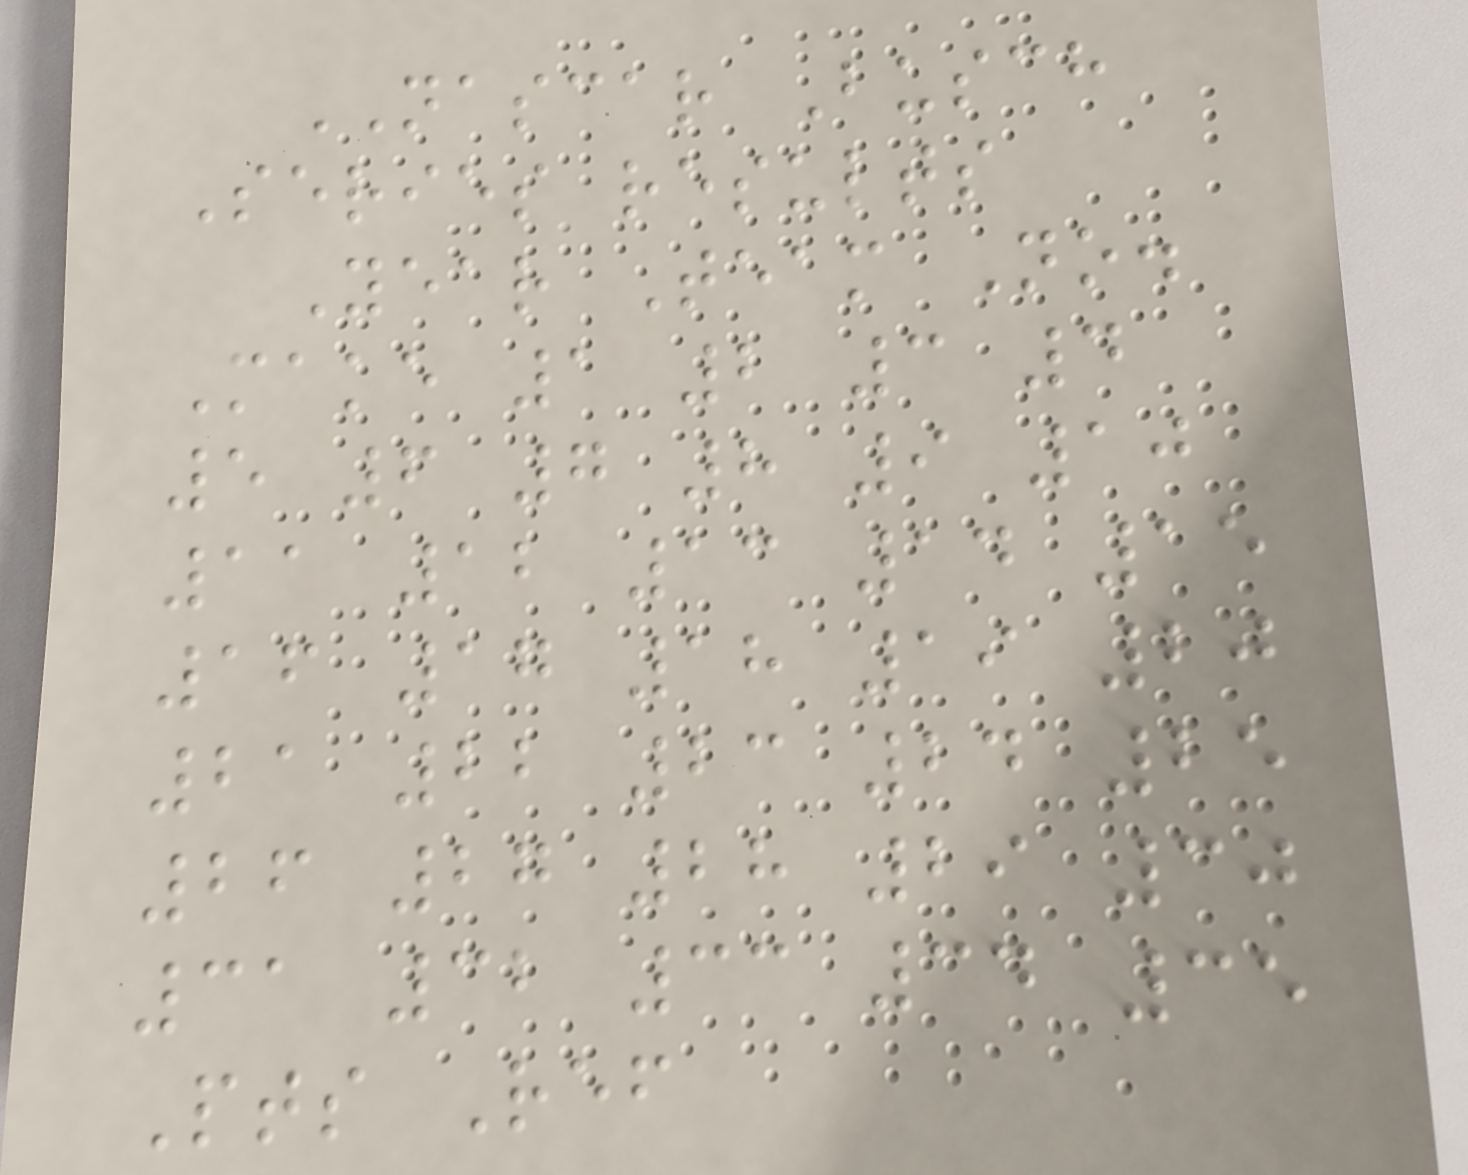NASCAR Busch
Series results
Year Team No.
Make 1 2 3 4
5 6 7 8 9 10
11 12 13 14 15
16 17 18 19 20
21 22 23 24 25
26 27 28 29 30
31 32 33 34 35
Pts Ref
